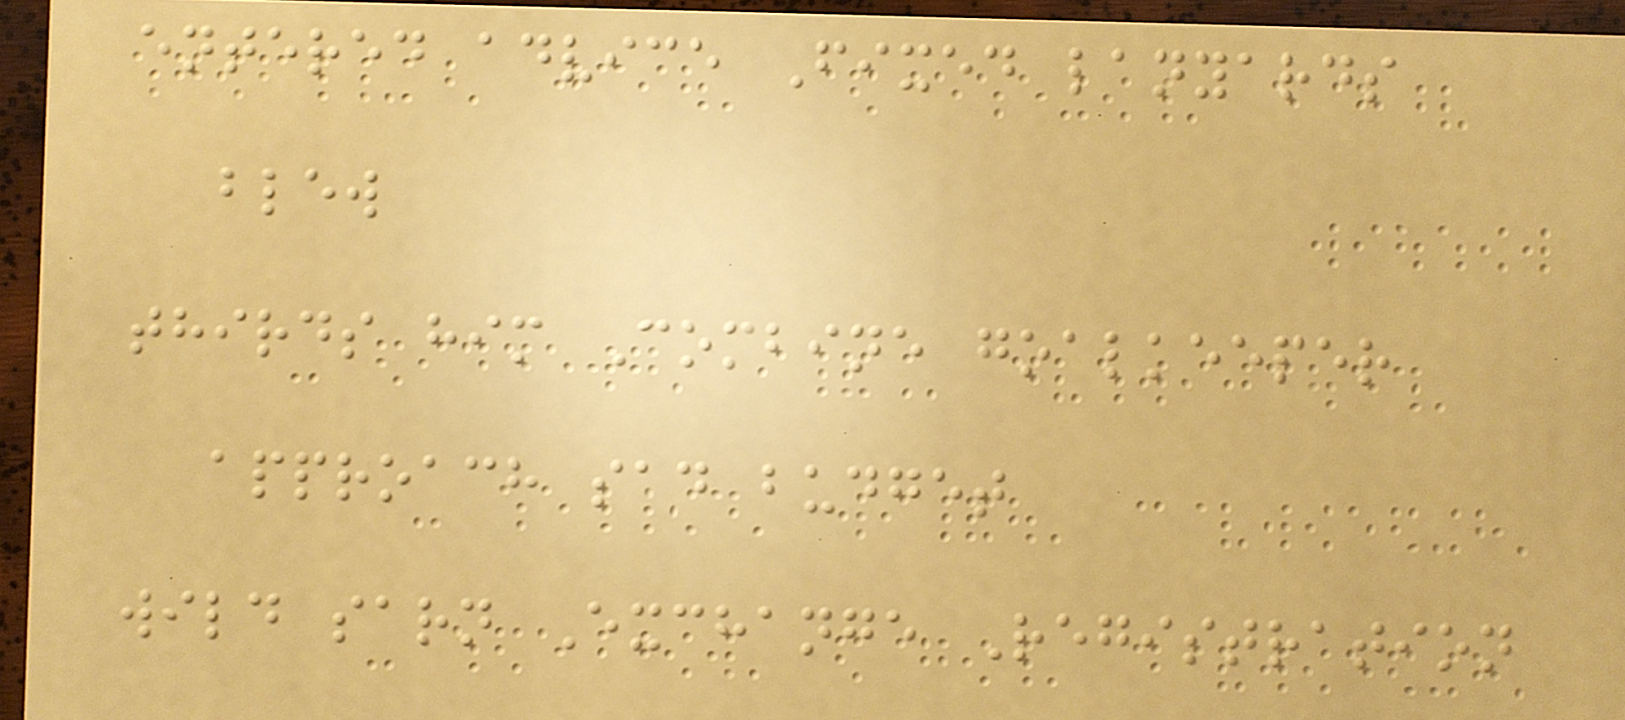entered advice Fixed lanyards
blew
thirds him Combine goalkeeper
approach sad budget
wild sarn Exchange Registration
